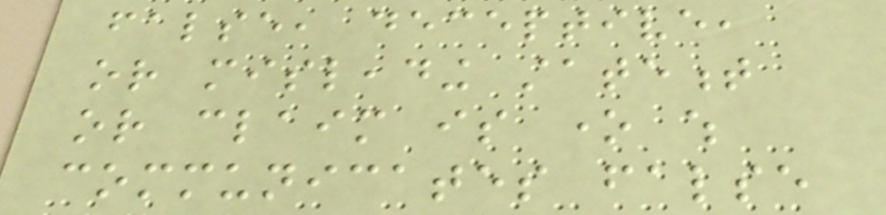false, deceptive,
or misleading statement
or claim is one which
communicates false
